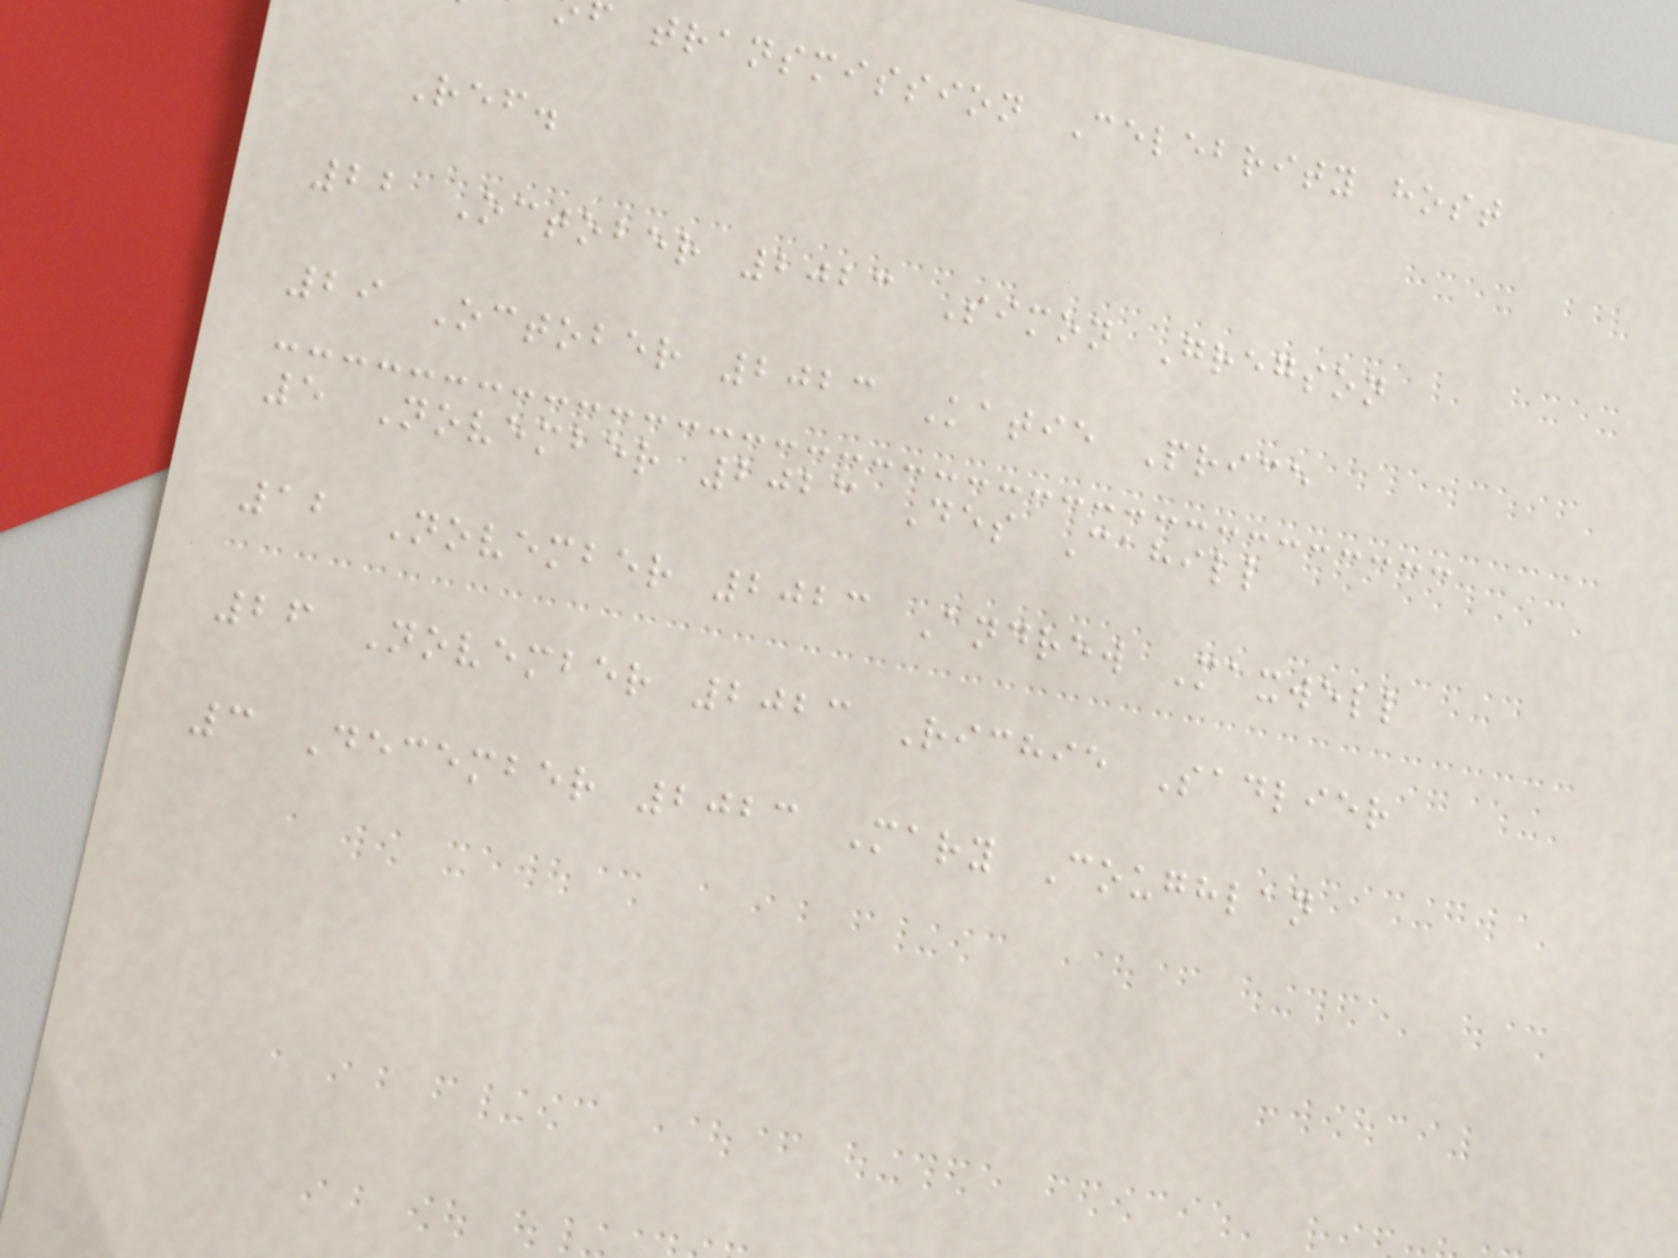transmission Celebrity host
Ref.
22 October 2023 Simon Gregson
29 October 2023 Katie Price
5 November 2023 Des Cahill
12 November 2023 Andrew Maxwell
26 November 2023 Richie Sadlier
3 December 2023 Mary Coughlan
